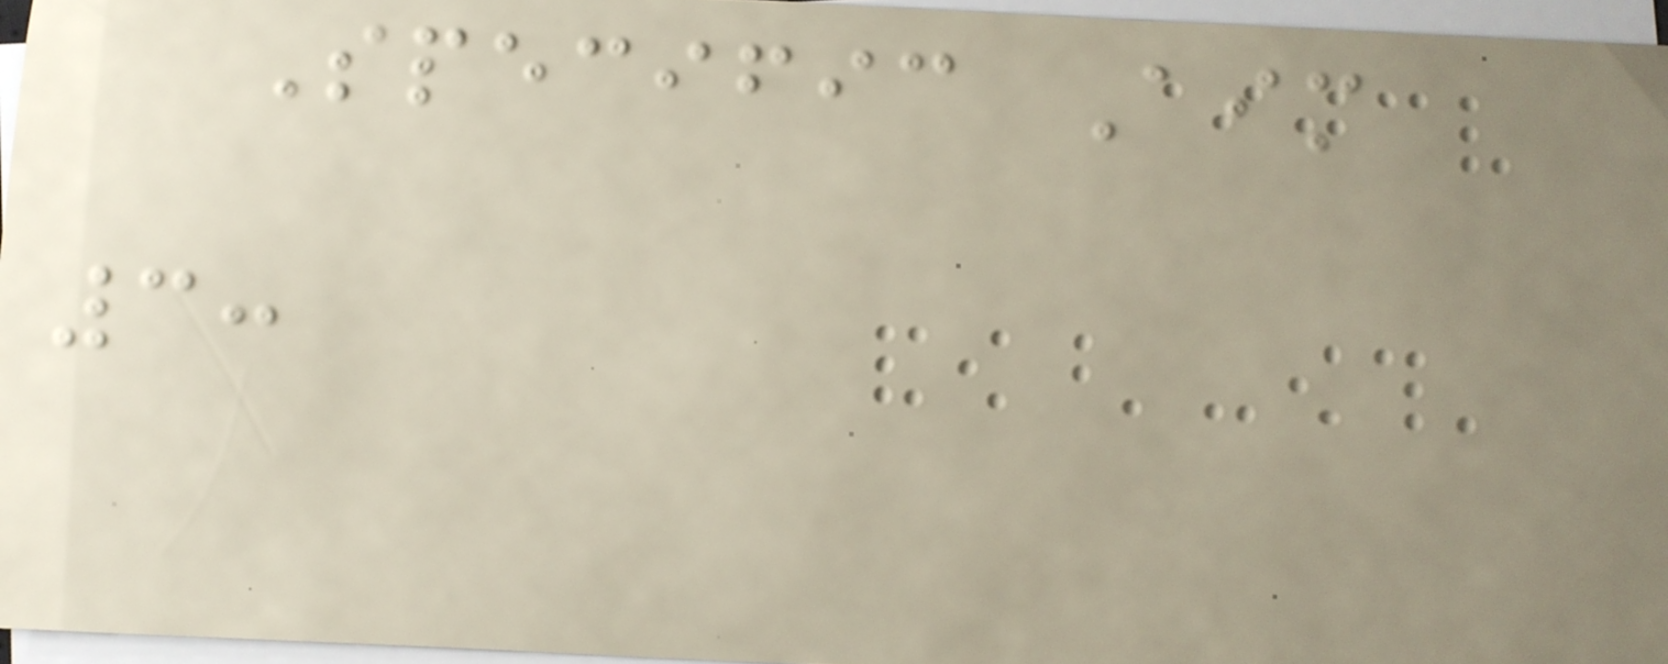Specific Aim
3:
